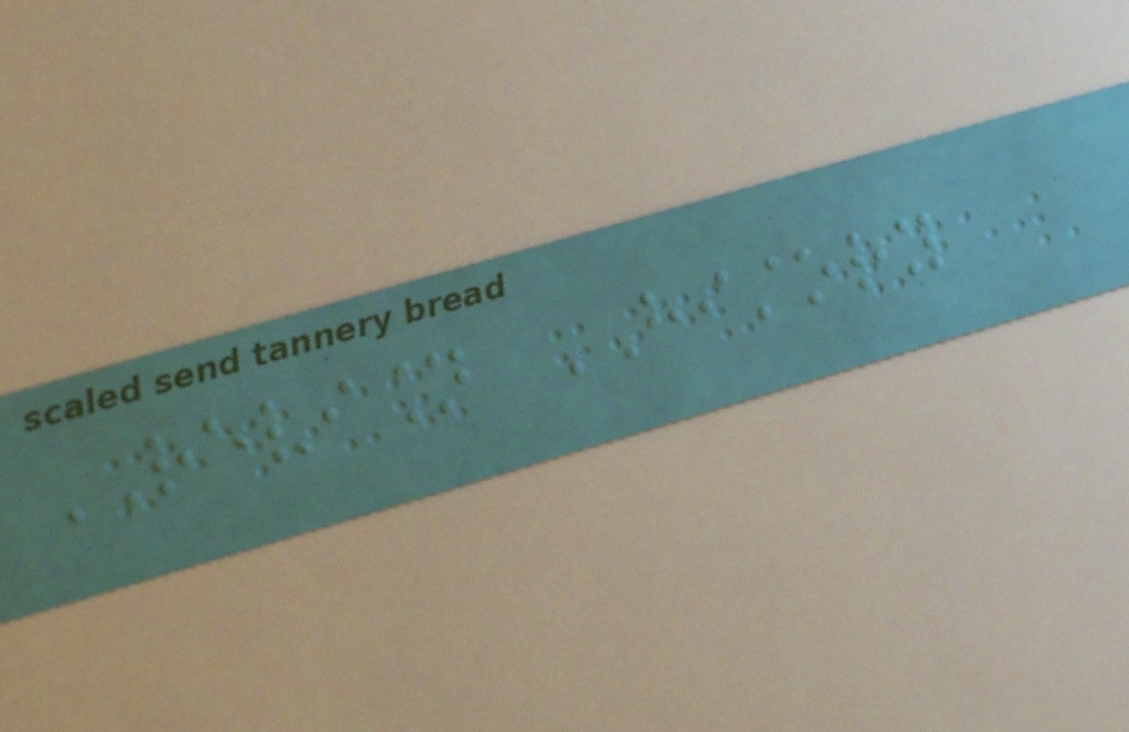REVISION HISTORY
